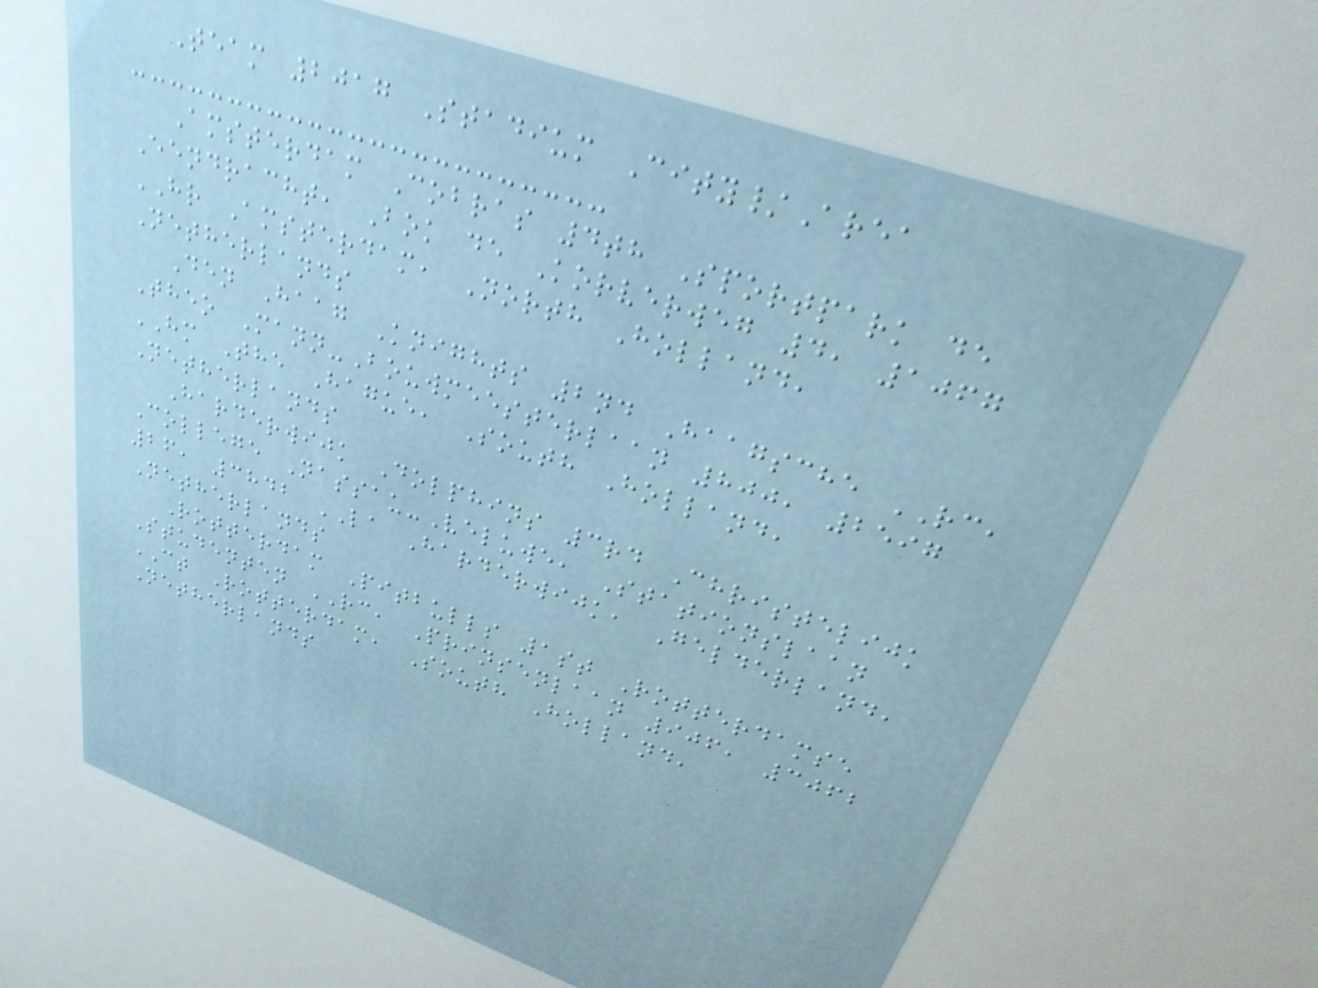Team 2017 Stadium City/Area
Amsterdam Cobras 4th Sportpark de
Eendracht, Bok de Korverweg 4, 1067
HR Amsterdam, North Holland,
Netherlands
Den Haag Knights 2nd Haagsche RC,
Theo Mann-Bouwmeesterlaan 800, 2597
HM The Hague, South Holland,
Netherlands
Harderwijk Dolphins 3rd Christelijk
College Nassau-Veluwe, Stationslaan
26, 3842 LA Harderwijk, Gelderland,
Netherlands
Rotterdam Pitbulls 1st Rotterdamse
Studenten RC, Prinsenlaan 906, 3062
CT Rotterdam, South Holland,
Netherlands
